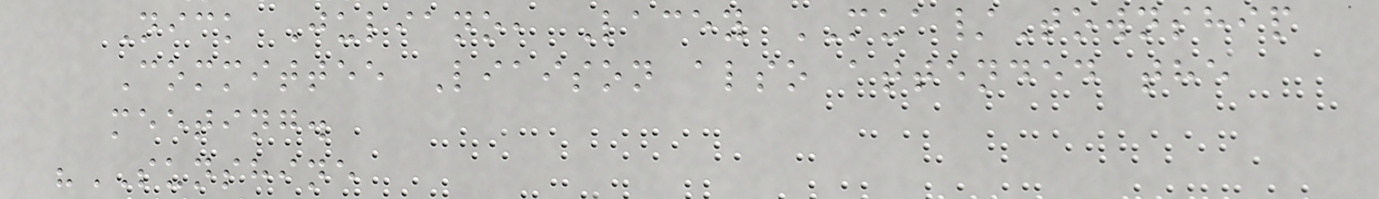Nick Juliano, Lacey MUA/Township
Committee Liaison also attended the
meeting.
"SUNSHINE
